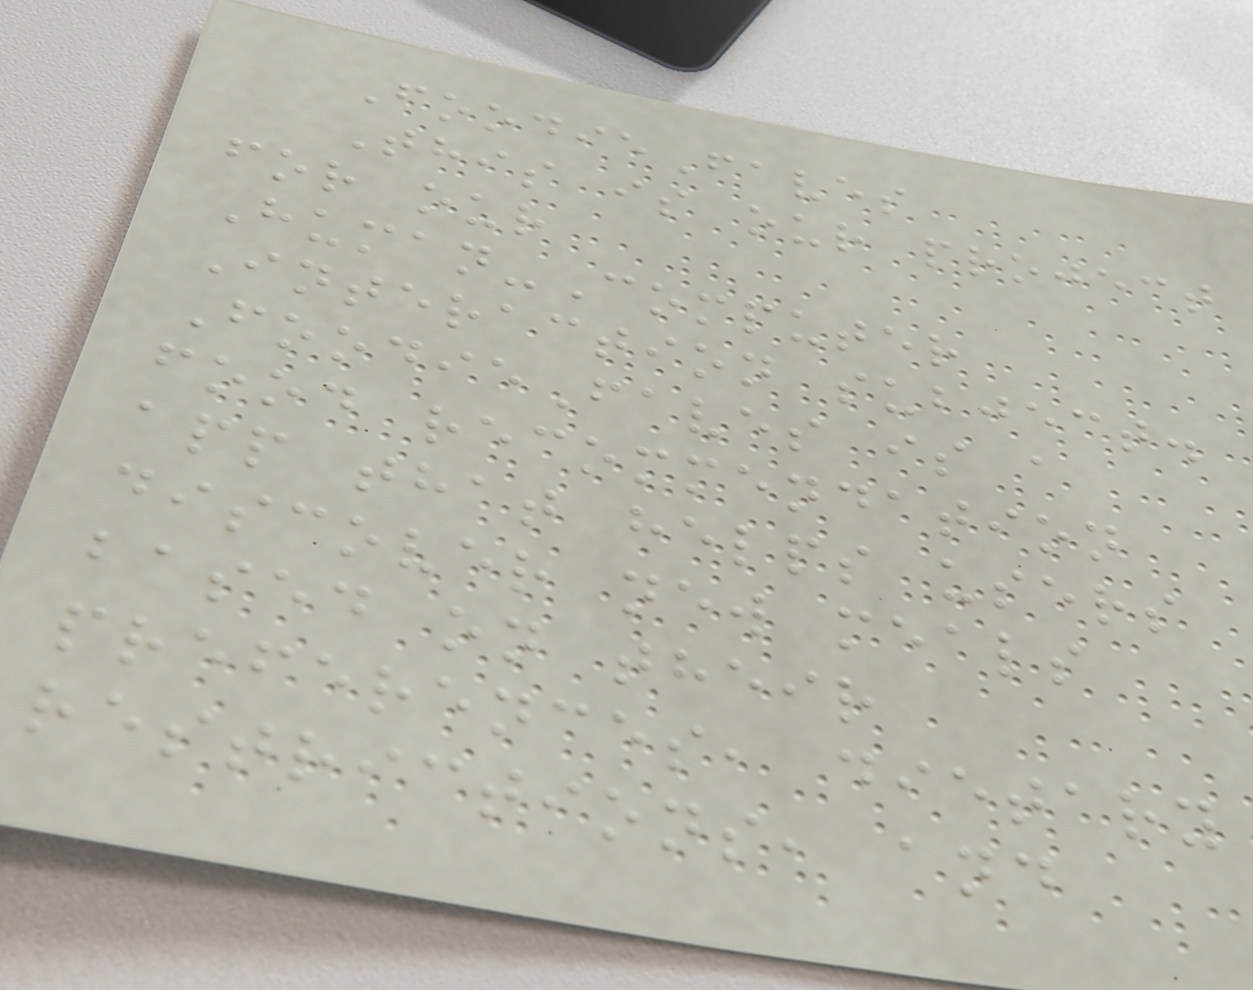FoodieFaves
This is our project
for our
Human-Computer
Interaction subject.
FoodieFaves is a
food recommendation
app that helps users
discover new meals
based on their
preferences, dietary
restrictions, and
